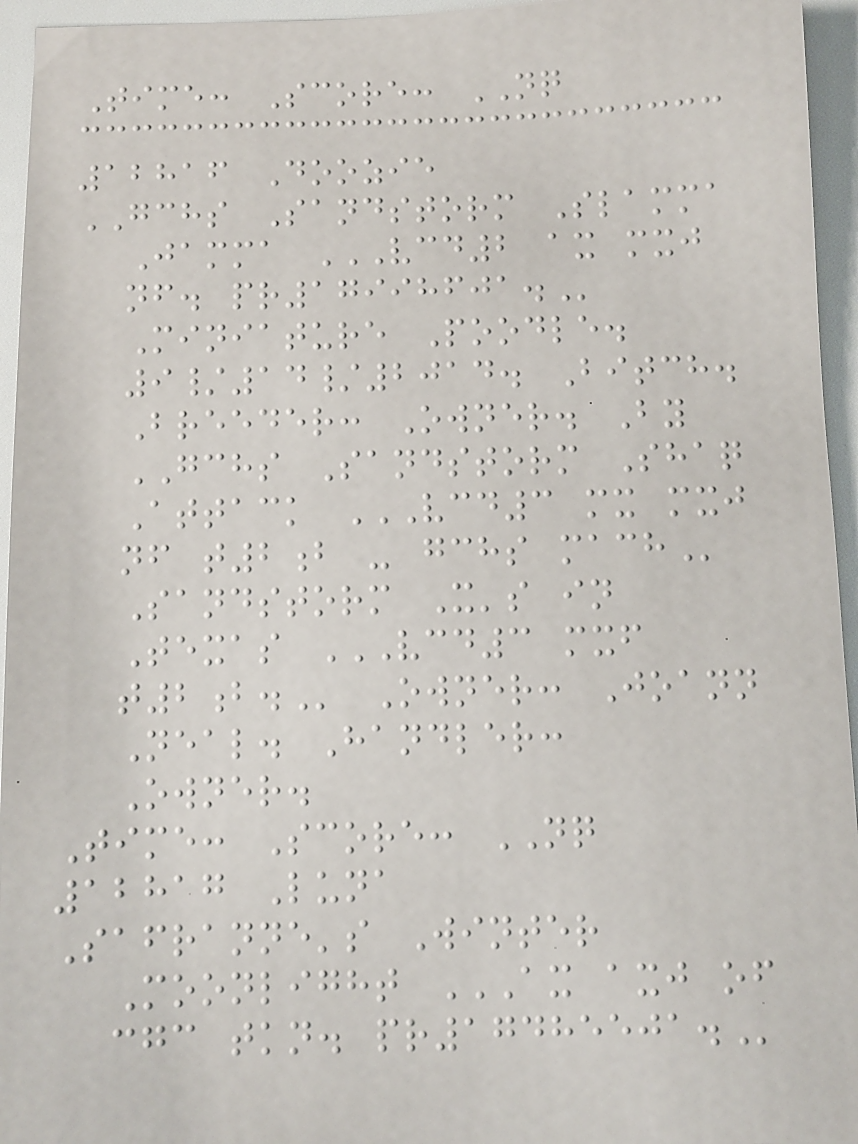Time: Score: NQ
12816 Doozie
GCHS Sandstorm Slamma
Jamma VCD2 AX MXJ
NF. PR17998601.
Miniature Poodle.
9/14/2014. Bitch.
Breeder: Owner. By
GCHS Sandstorm Shaq
Attack VCD3 MX MXJ
NF T2B - GCHS MACH
Sandstorm X's in
Texas VCD3 MXF
T2B. Owner: Joann
Neal. Handler:
Owner.
Time: Score: NQ
12817 Luna
Safranne's Winter
Moonlight AX AXJ OF
CGC TKN. PR17485501.
